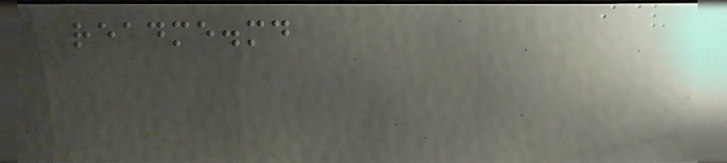readme.md
